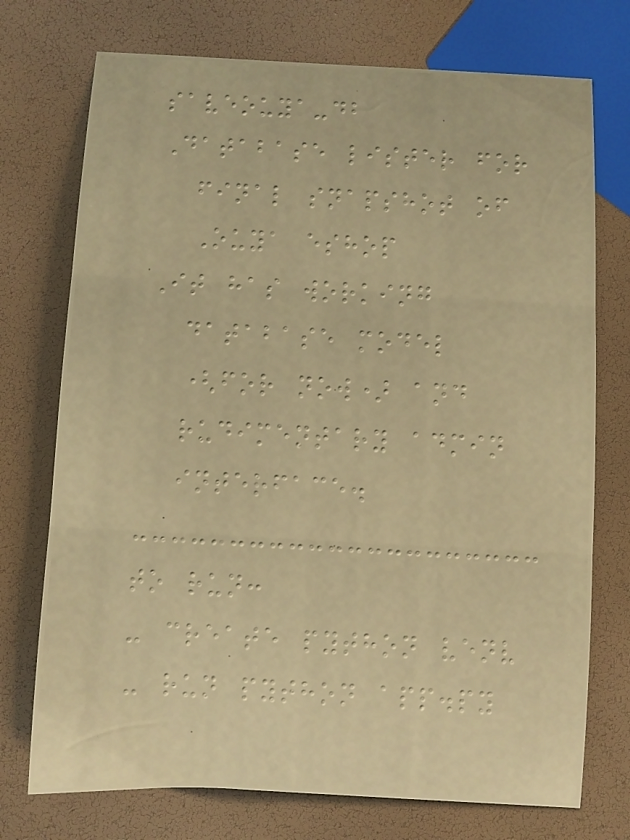saveouya-db
Database lister for
final snapshot of
Ouya eshop
It has working
database model
(for now) and
rudimentary admin
interface.
to run:
- create python venv
- run python app.py
